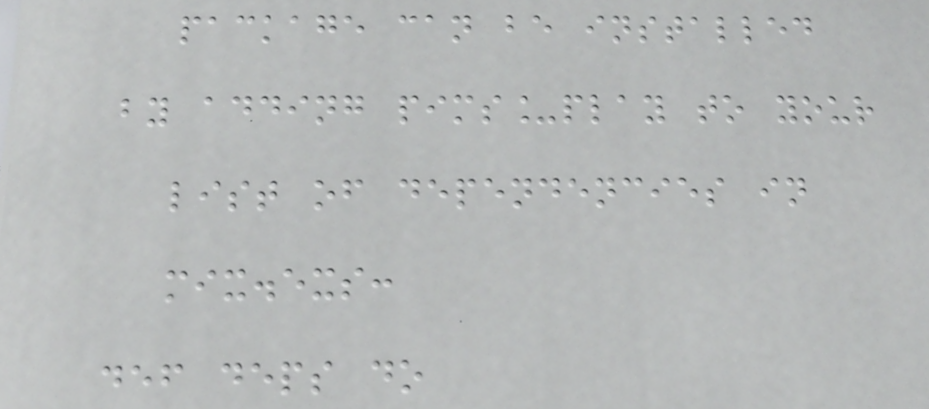package can be installed
by adding pims_play to your
list of dependencies in
mix.exs:
def deps do
